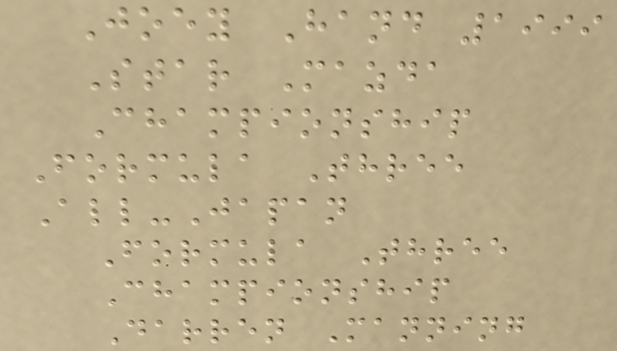Joey Hand 1999
Star Mazda
Championship
Formula Three
All-Japan
Formula Three
Championship
Darren Manning
